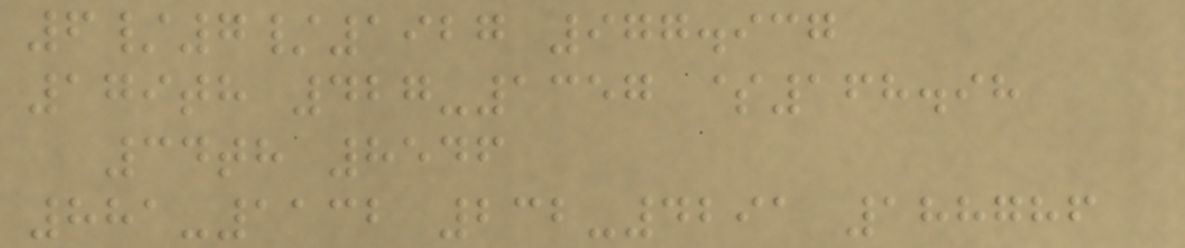6/7/1927 977.937
179th 427-1357 $168.98
34th 8546
881-1132 232-4291 188786
